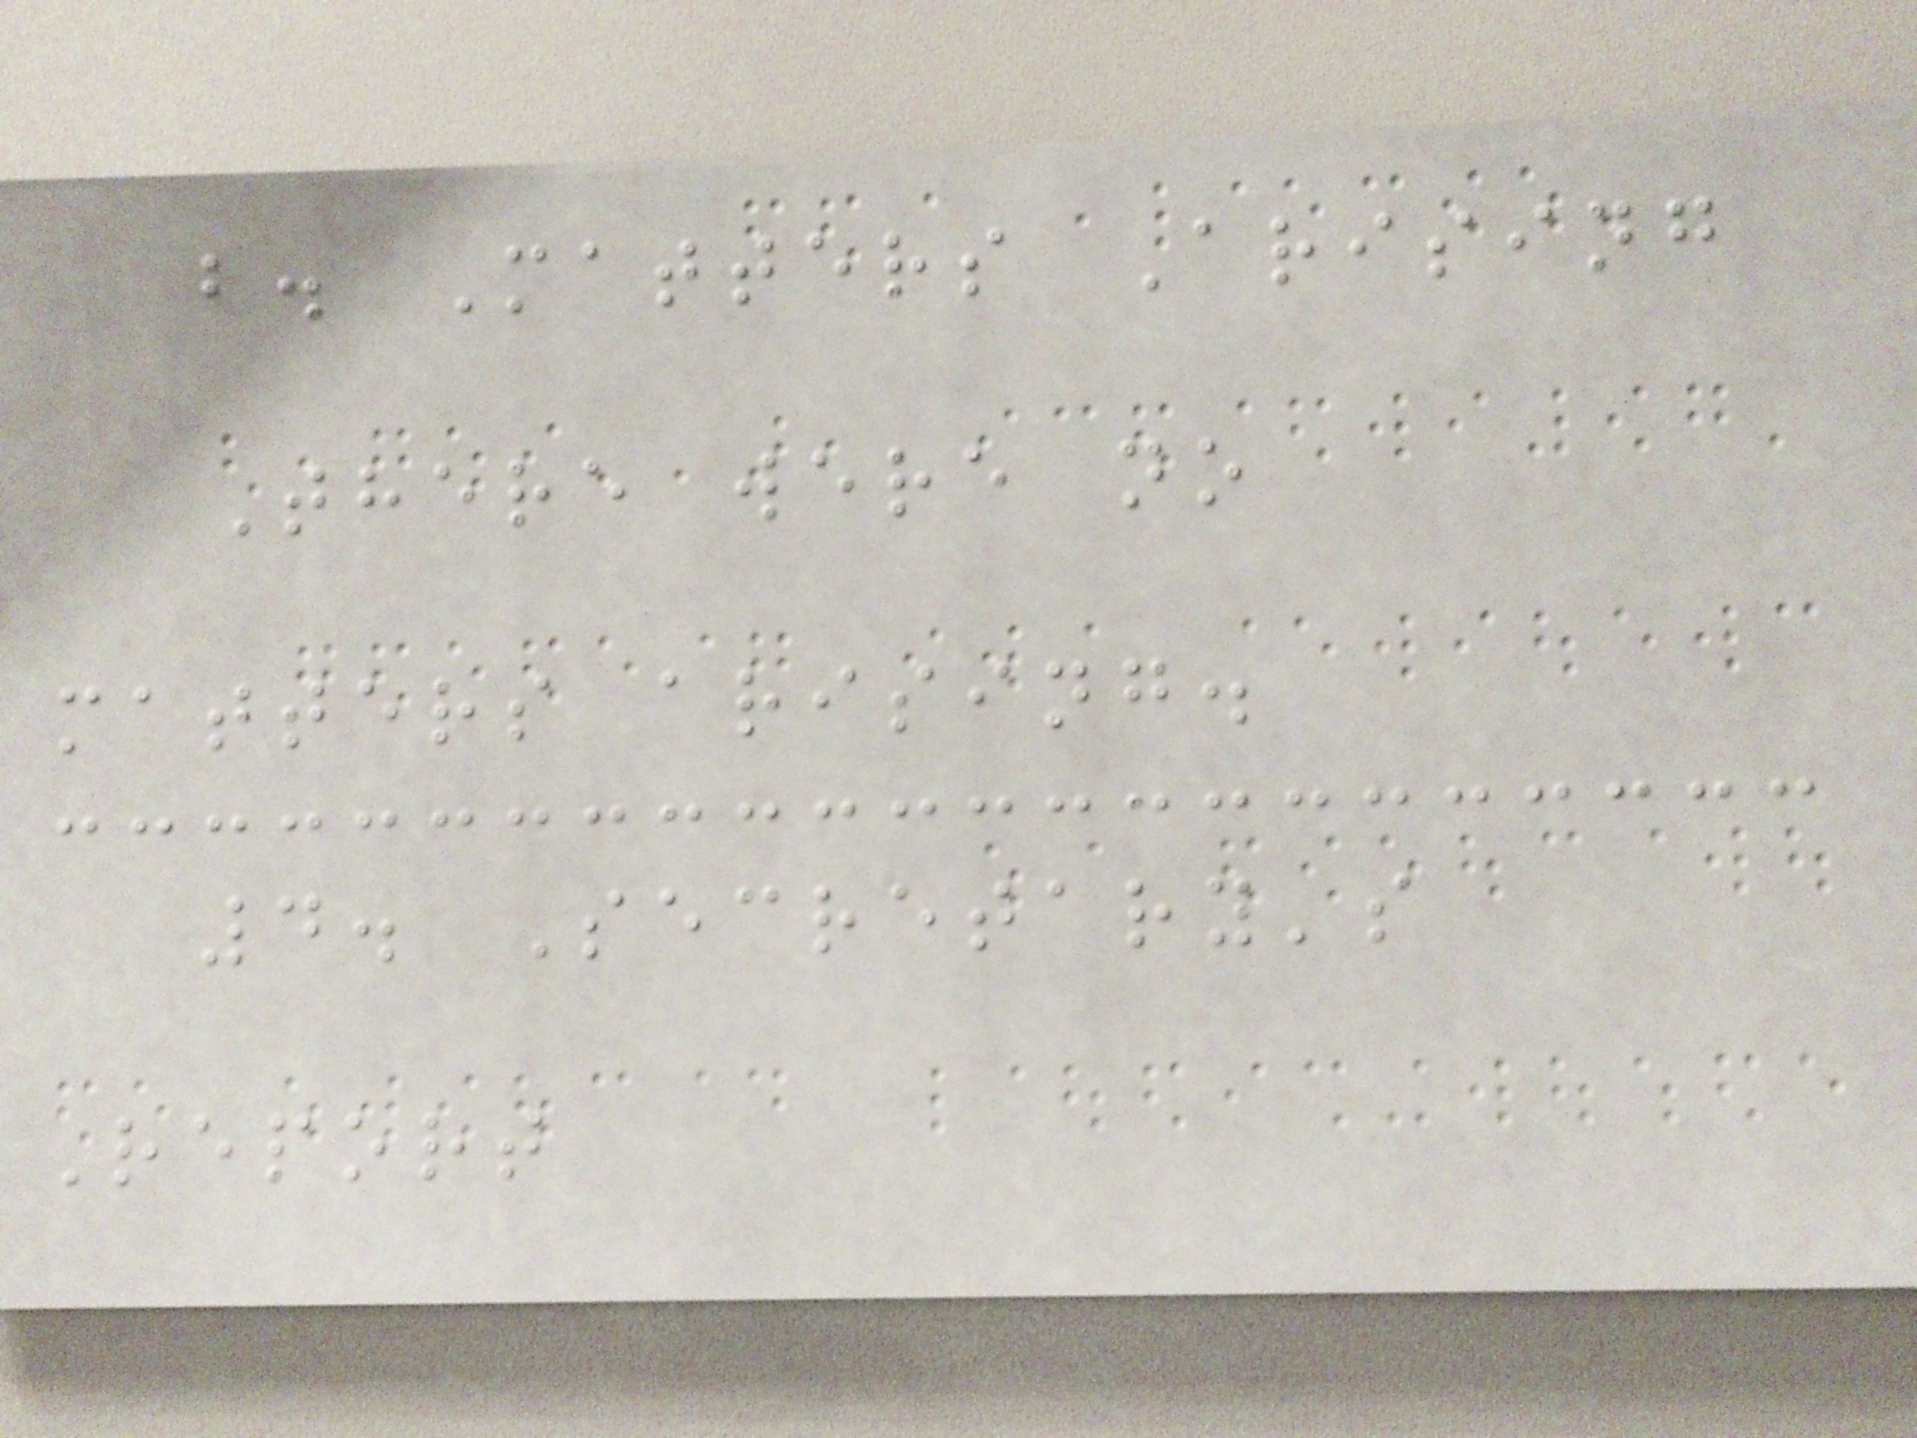b. Matters Arising
There were no
matters arising.
4. Secretary's
Report
